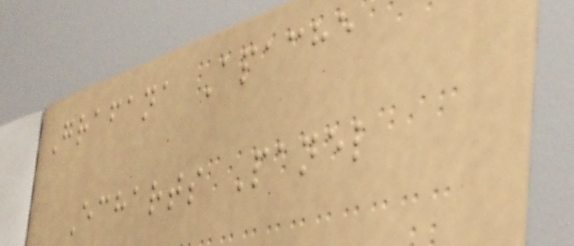Grafana Apache
Echarts Panel
